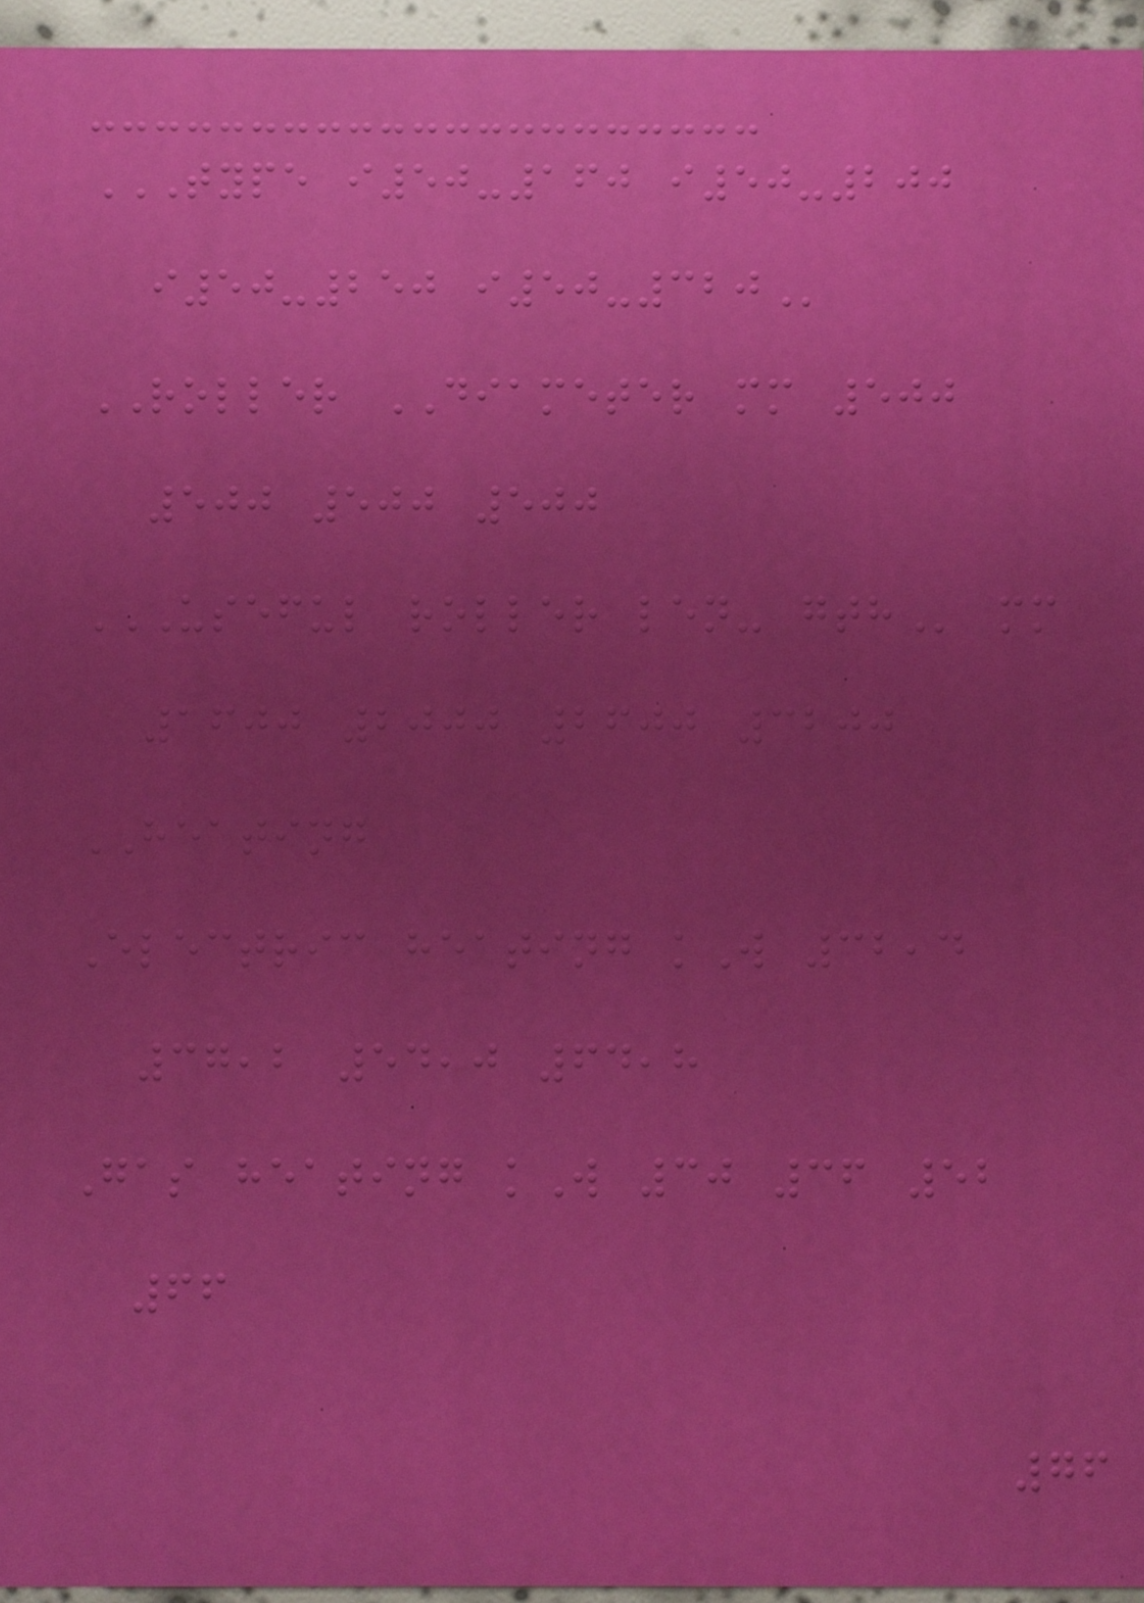TYPE I50-160 I50-200
I50-250 I50-320
ROLLER DIAMETER mm 500
500 500 500
USEFUL ROLLER LEN- GTH mm
1600 2000 2600 3200
HEATING
Electric heating kW 32,4
37,2 54,0 64,8
Gas heating kW 30 36 52
66
76
